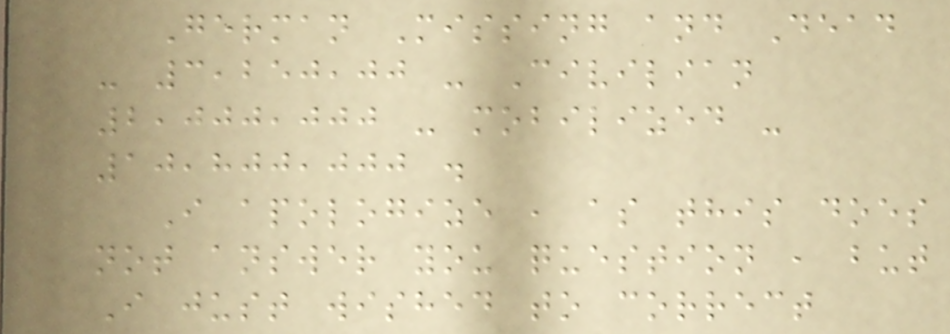German Missing and Dead
- 3,250,00 - Civilian
2,000,000 - mobilized -
10,800,000 .
I apologize , as this does
not answer you question , but
I just wished to correct
